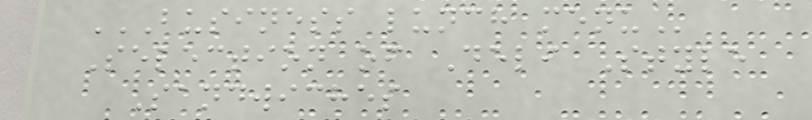BUSINESS LUNCH MENU
Selection of Deli Style
Sandwiches
